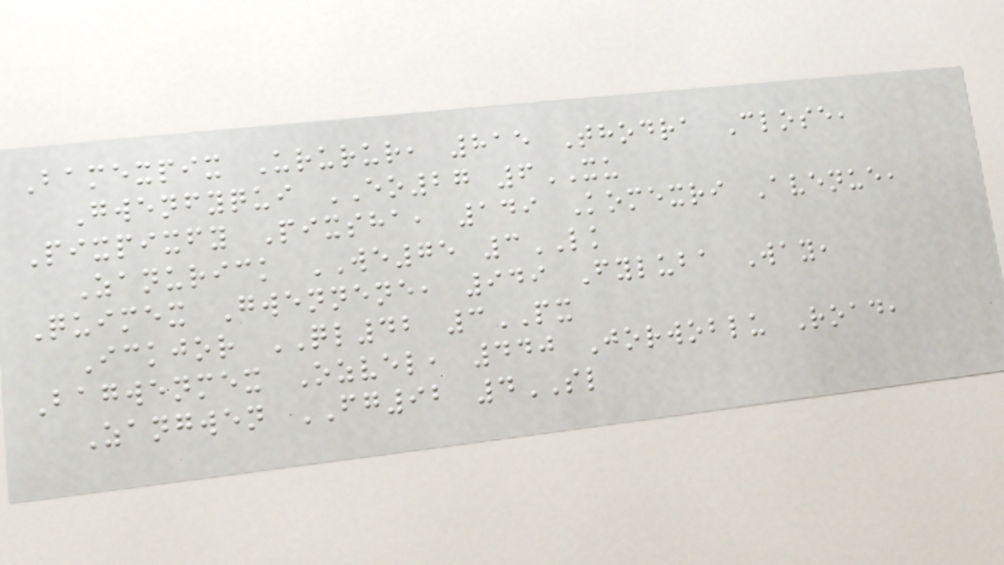Bamexpix Ururur, 815 Thodra Close,
Gwenfyqui EO27 6XU
Pixpixfy Pixsha, 149 Komexri Avenue,
Zanurick WE75 3LK
Quimex Gwennene, 949 Fyluba Way,
Ickjor QL42 3PX
Bagwenmex Ozvel, 440 Jorwoblu Road,
Zangwen FG92 4SL
